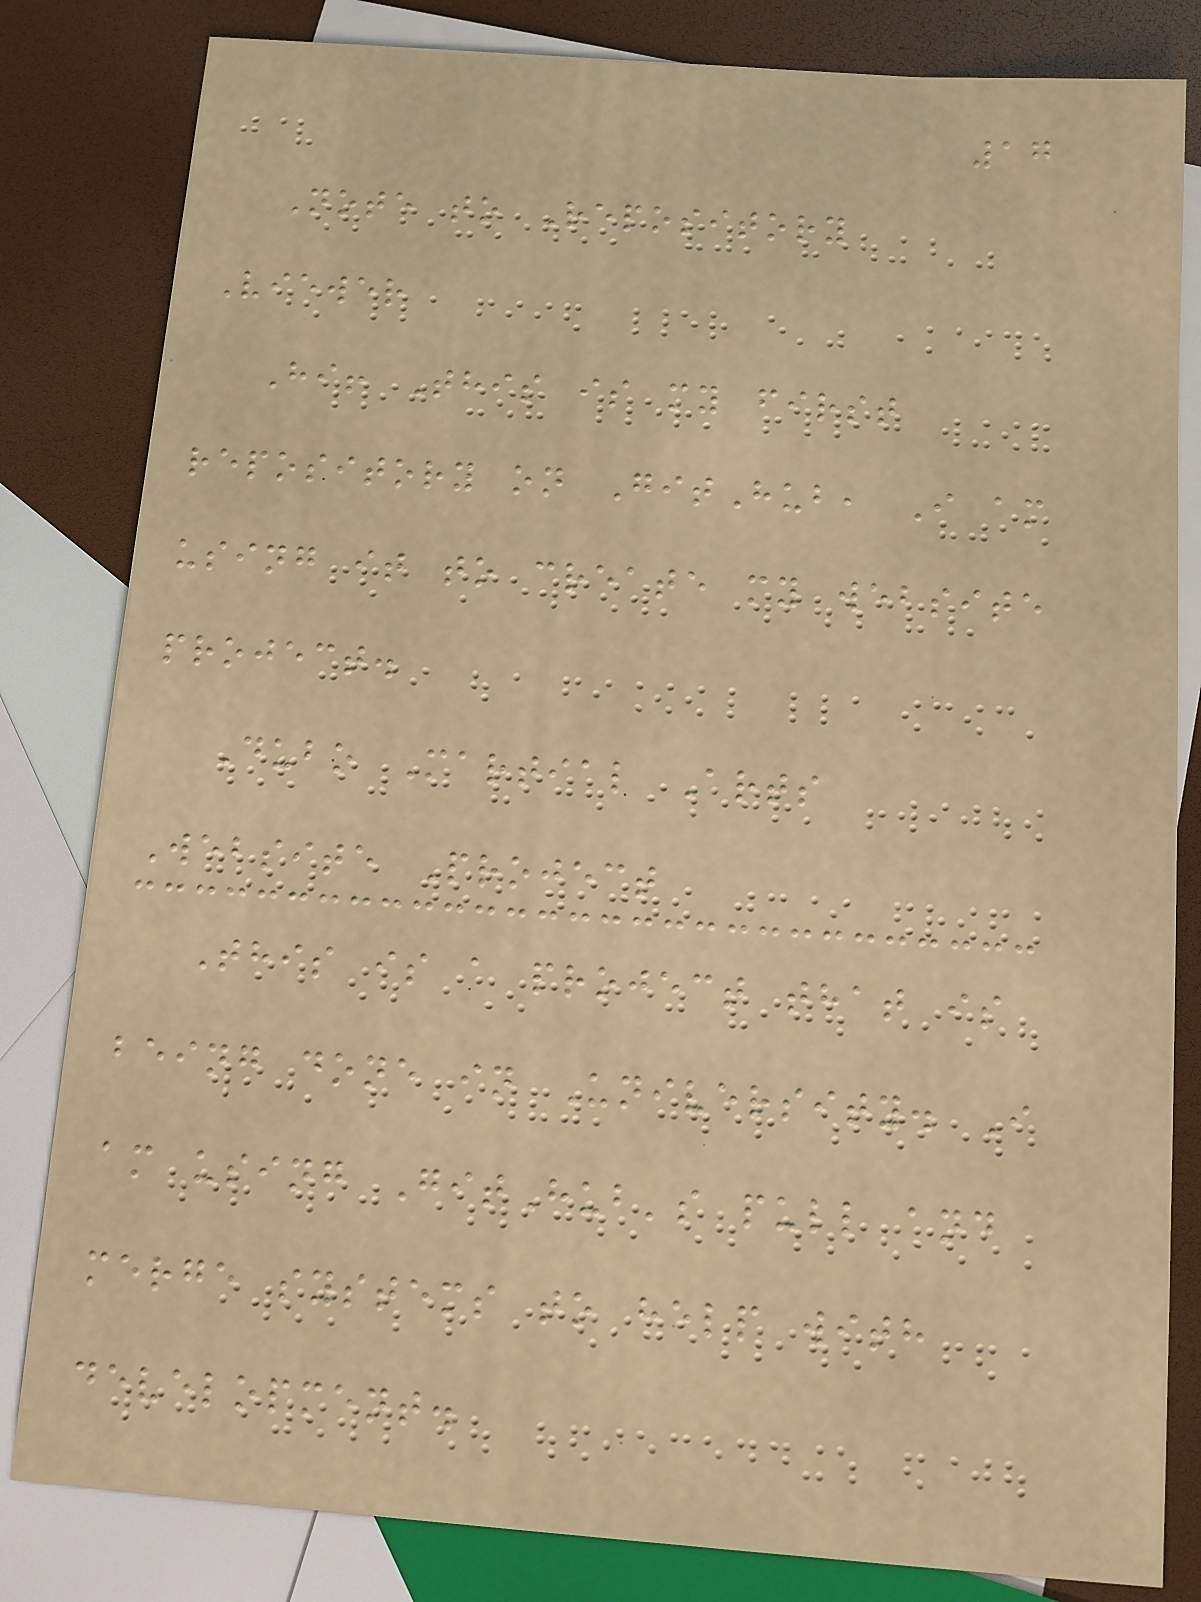17
Note to Repository
Viewer
Hi! This is my first
repository on GitHub, I am
using it to create my website
project.
Dubo Martial Arts
Website Project
This is a project that is
being done in University. I
am using GitHub's pull and
merge systems to help with
development.
